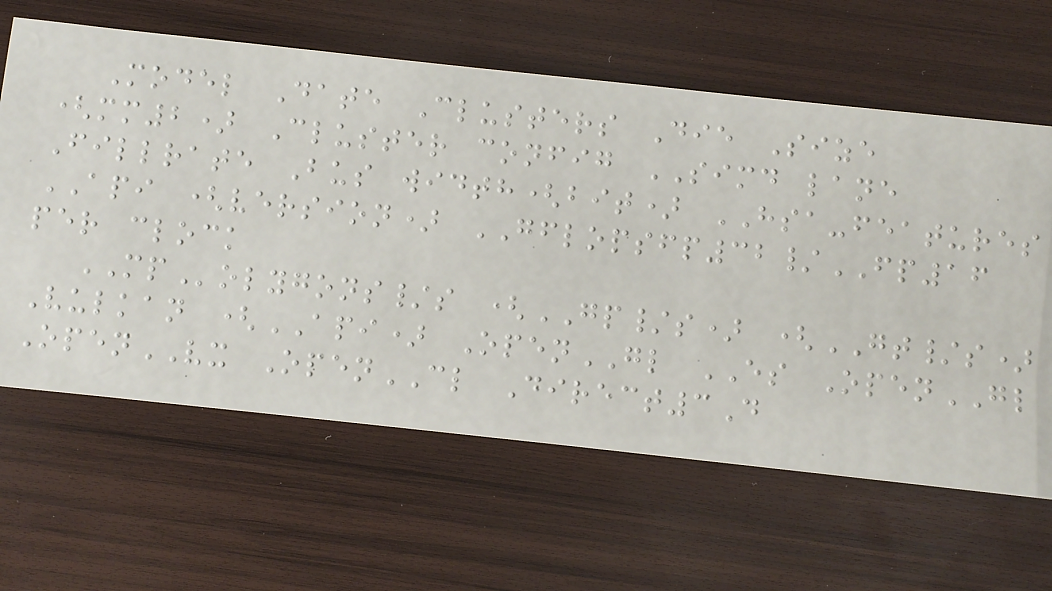Model Date Clusters Die Size
(mm2) Cluster config SIMD lane
Fillrate Bus width(bit) HSA-features
API (version) GFLOPSFP32/FP16
per clock
MPolygons/s (GP/s) (GT/s)
Vulkan (API) OpenGL ES OpenGL
OpenVX OpenCL Direct3D
